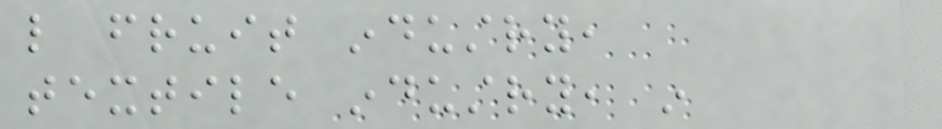like fruit industry,
textile industry, in
